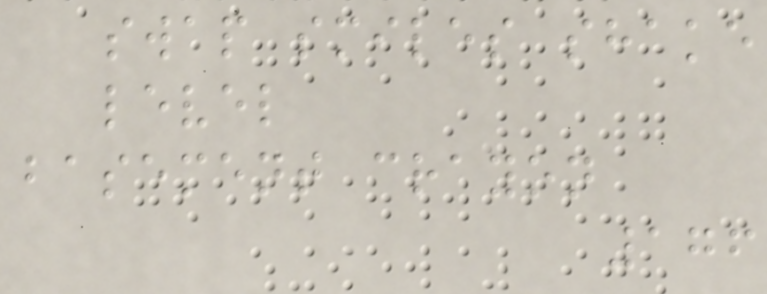swap smiles shake
level
basement crayon
176
